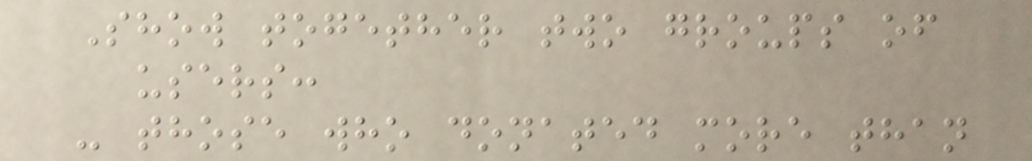Show together two groups of
users:
- those who donated more than
